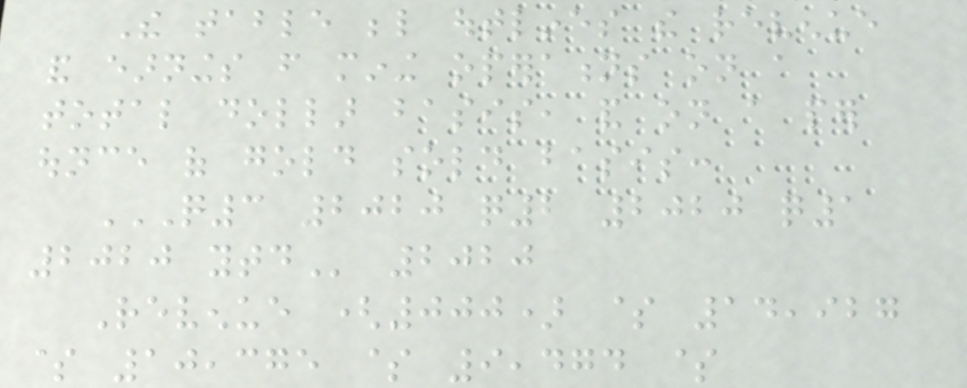The table below outlines the revenue
and earnings from mining operations on a
total dollar basis, and on a per
ounce of gold sold basis:
Q3 2020 Q2 2020 Q1
2020 YTD 2020
Revenue (000) $ 14,927
$ 10,375 $ 9,474 $
